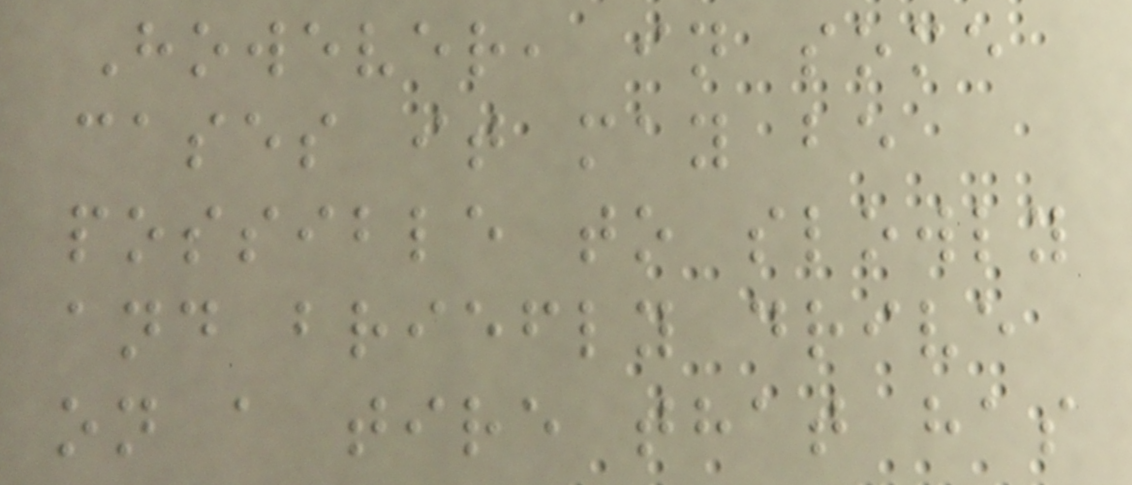However, in some
cases it may be
possible to slowly
and briefly drive
on a tire that has
